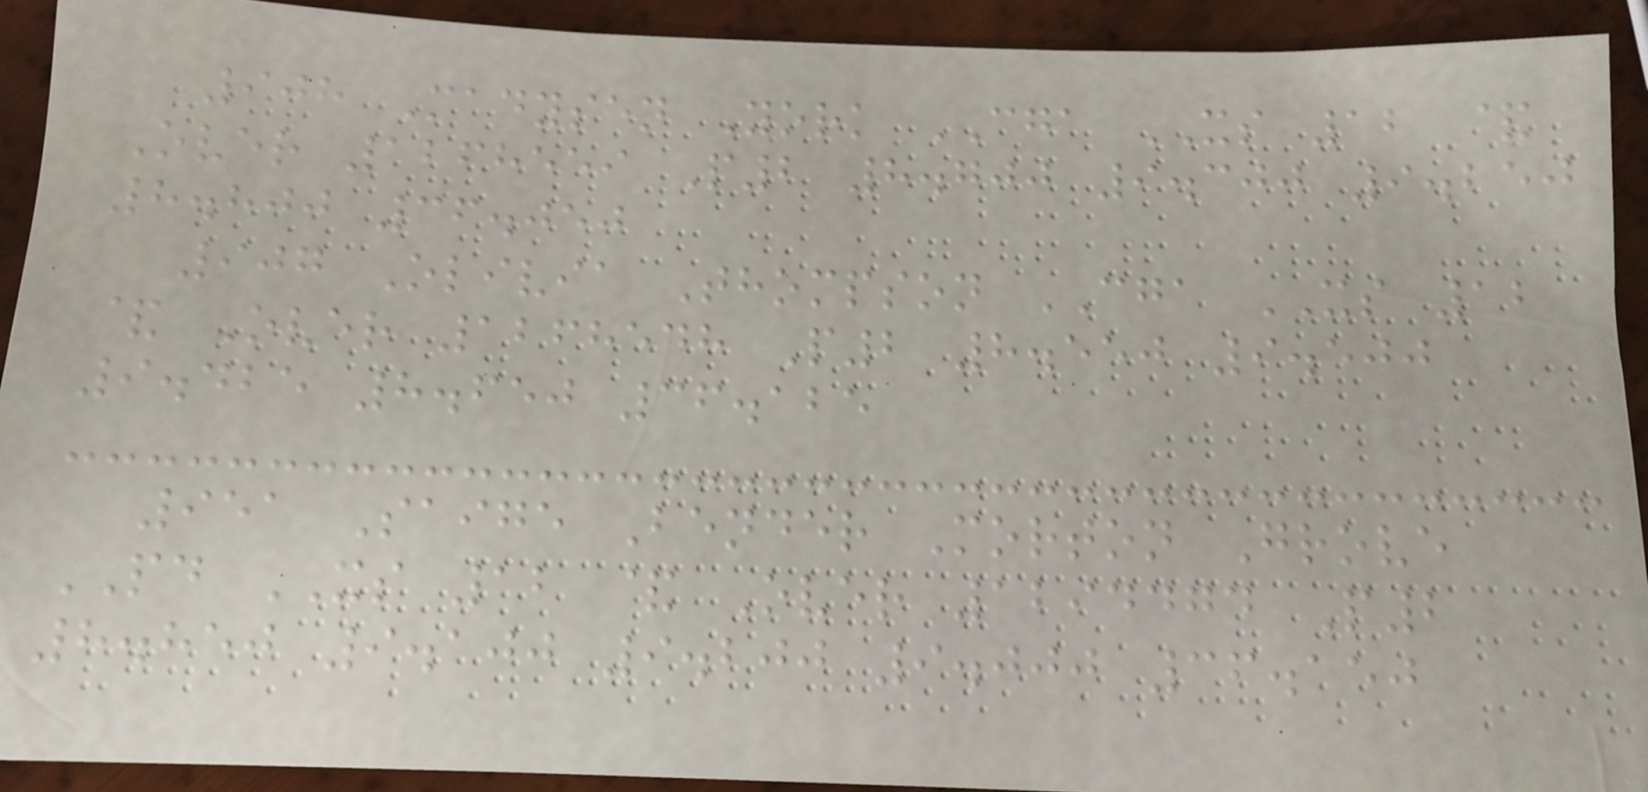908 Madysen York CGA XS 12 &
Over 1268559 P2 8.700 9.300 9.250
8.800 36.050
907 Olivia Thompson CGA XS 12
& Over 1268548 P2 8.550 9.500
9.425 8.650 36.125
951 Saige Bender Morton Grove
PD XS 12 & Over 1294474 P2
8.850 9.100 9.200 9.000 36.150
